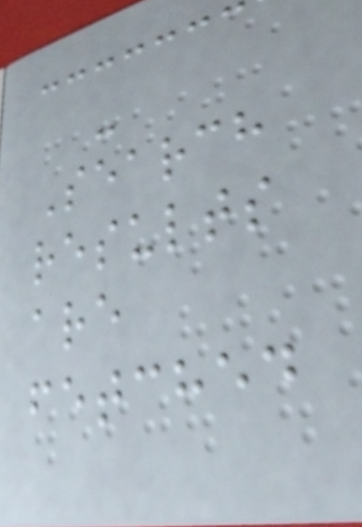-
Search
results
are
fetched
